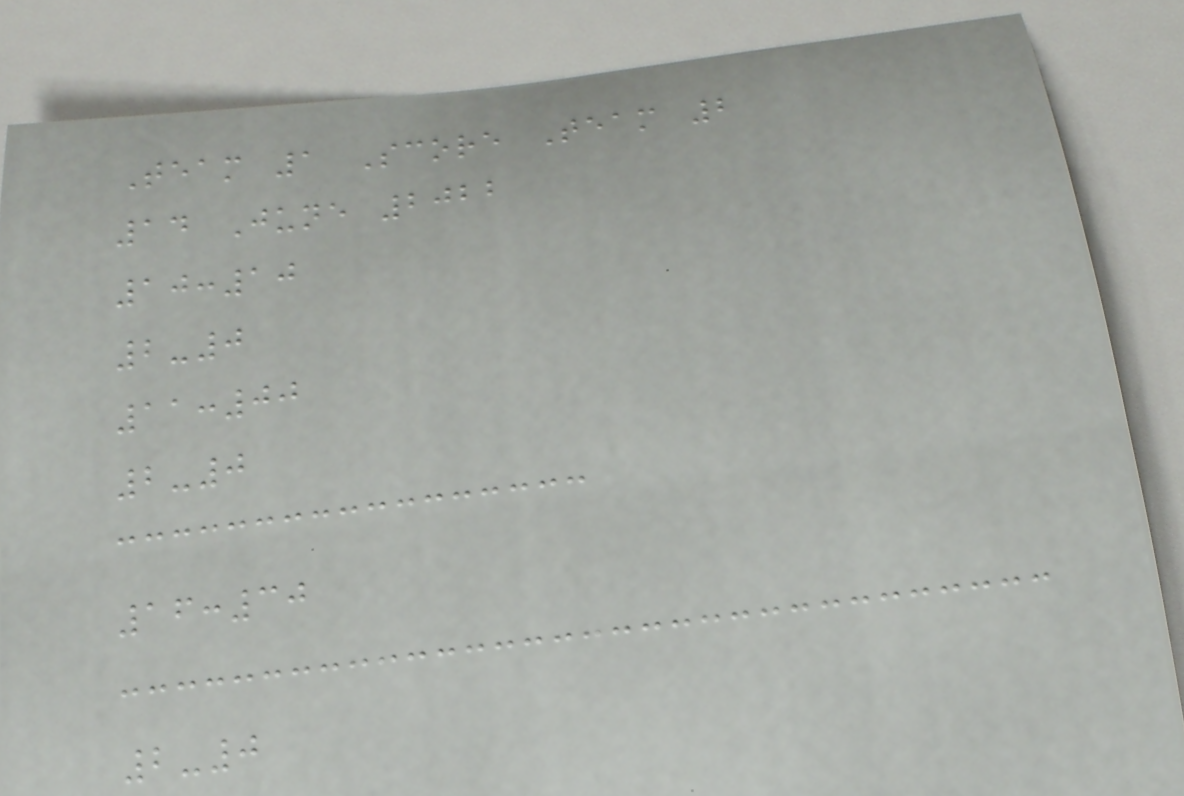Team 1 Score Team 2
14 June 2022
10:10
2-0
11:00
2-0
16:30
2-0
